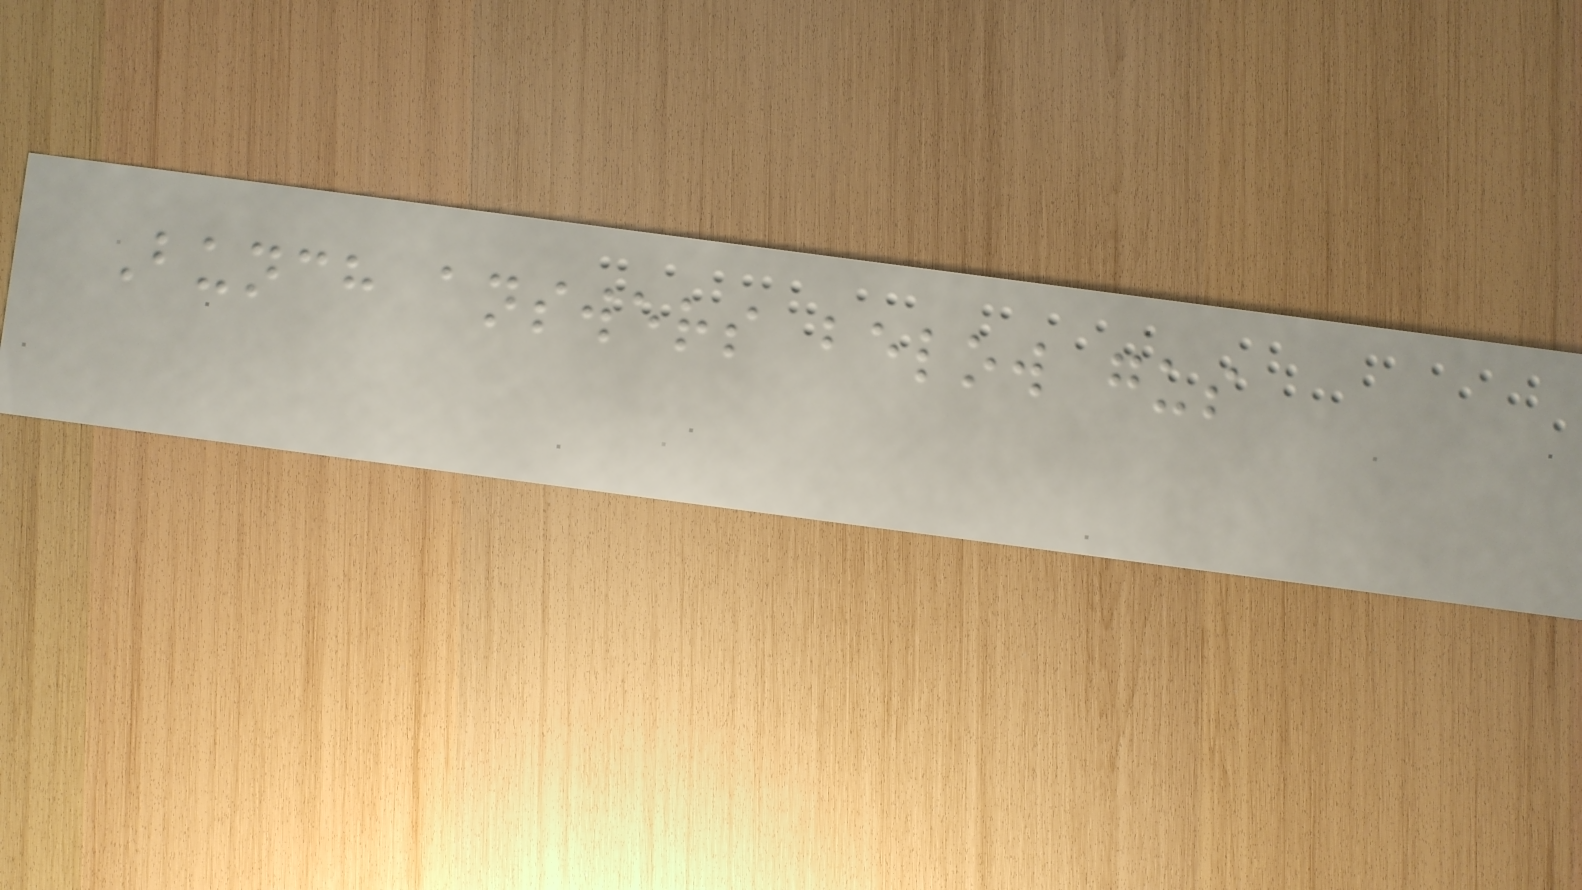Bunch answers below gus
